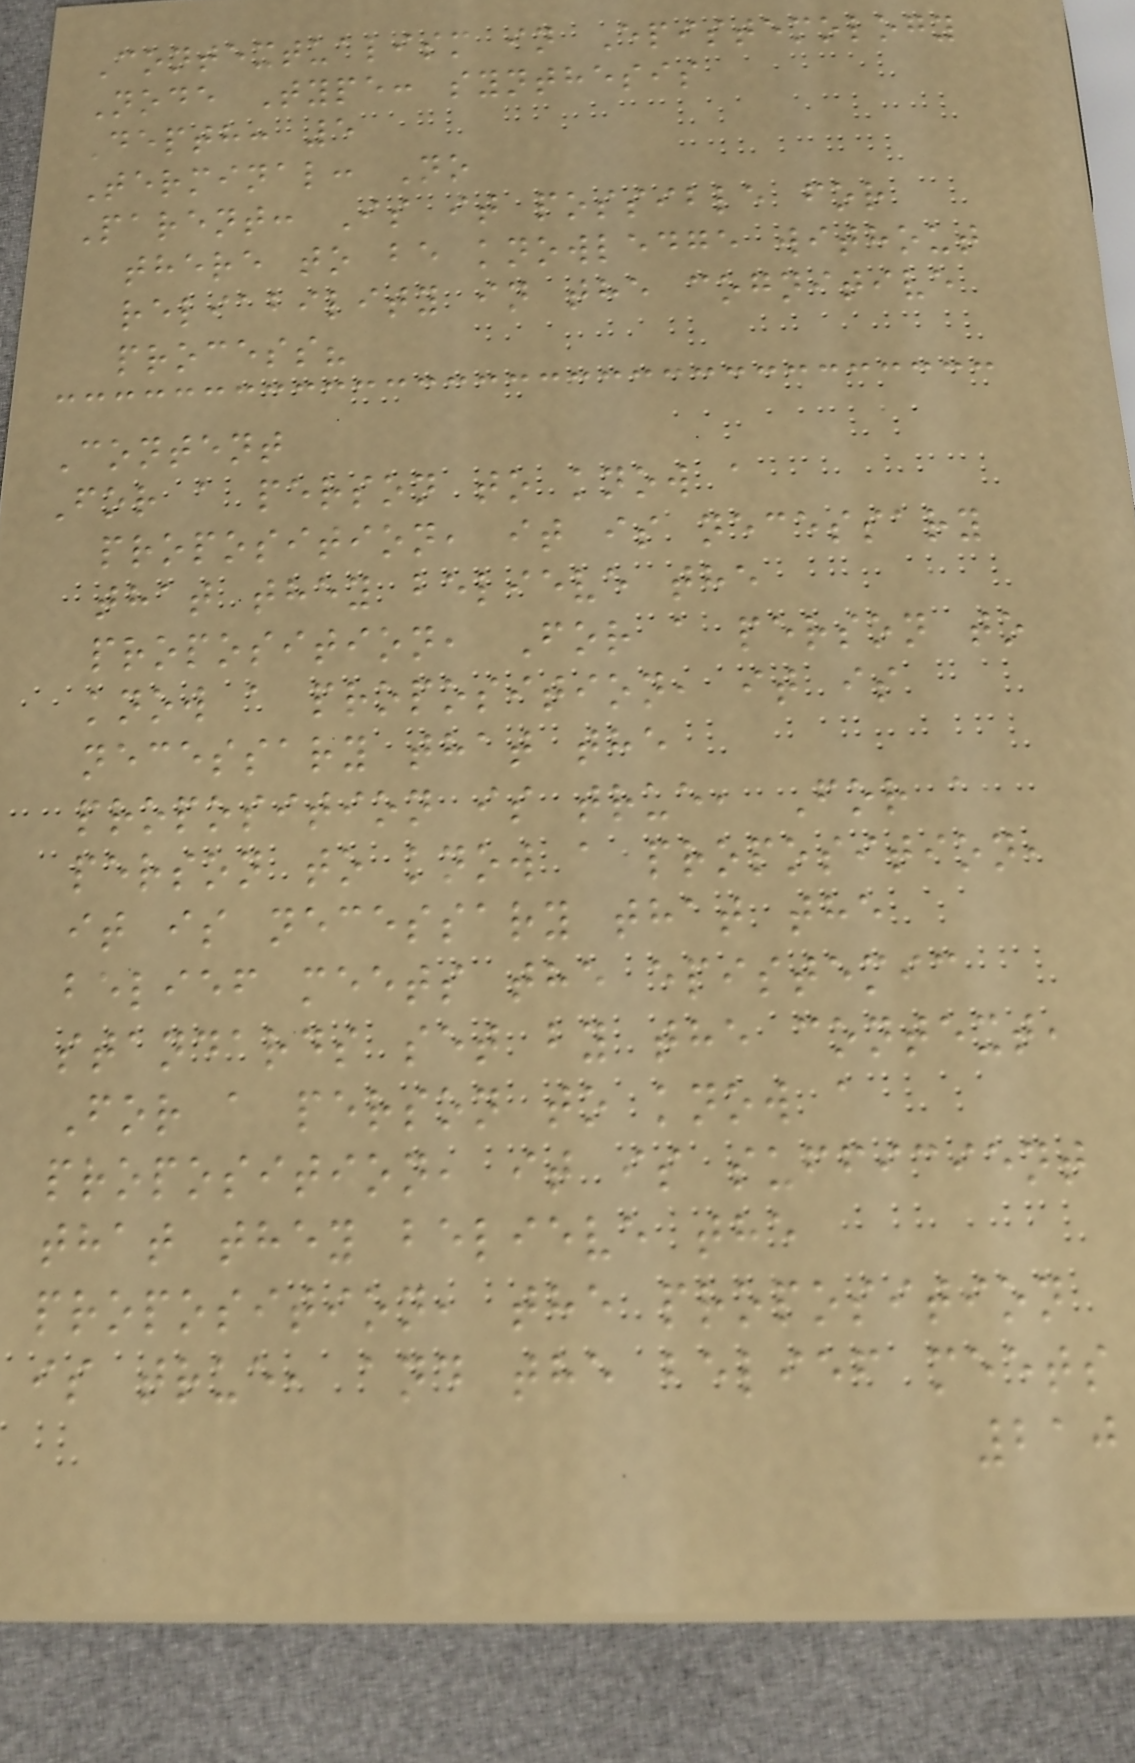Contextualism in Epistemology
Node Type: synthesis
Depth: 5
Terminal: No
Parent: Is it possible for
there to be knowledge without
reliability in the cognitive
process?
Content
For a person to know a
proposition, it is necessary
that they believe the
proposition, For a person to
know a proposition, it is
necessary that the
proposition is true, For a
person to know a proposition,
it is necessary that the
belief meets the epistemic
standards set by the context,
For a person to know a
proposition, it is sufficient
that they believe the
proposition, the proposition
is true, and the belief meets
210
